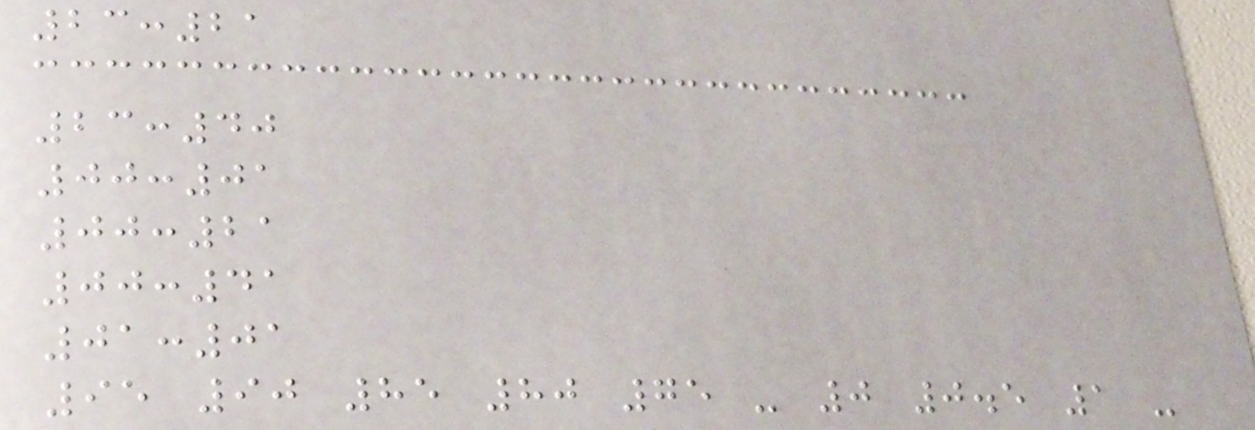23:21
23:40
00:01
00:21
00:41
01:01
95 90 85 80 75 - 0 0.5 1 -
